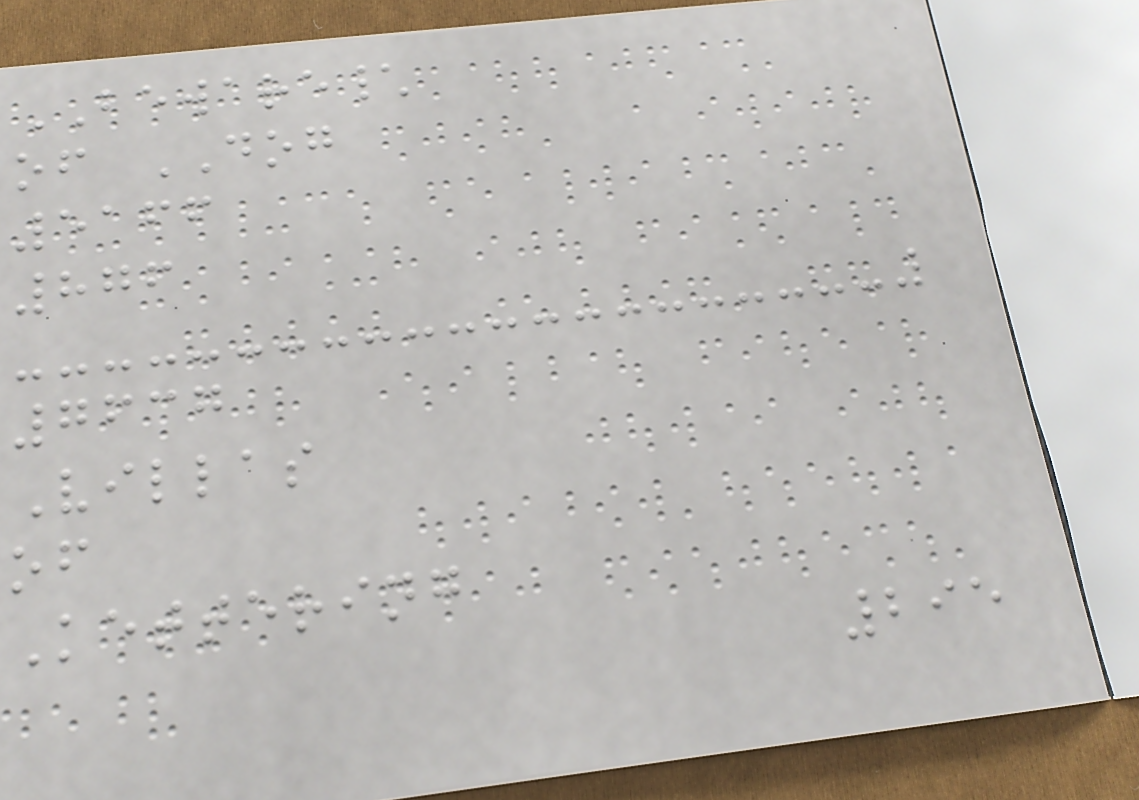BEWARE\
of DOG
5166
876
7637
Villas
of
Kettering
295
